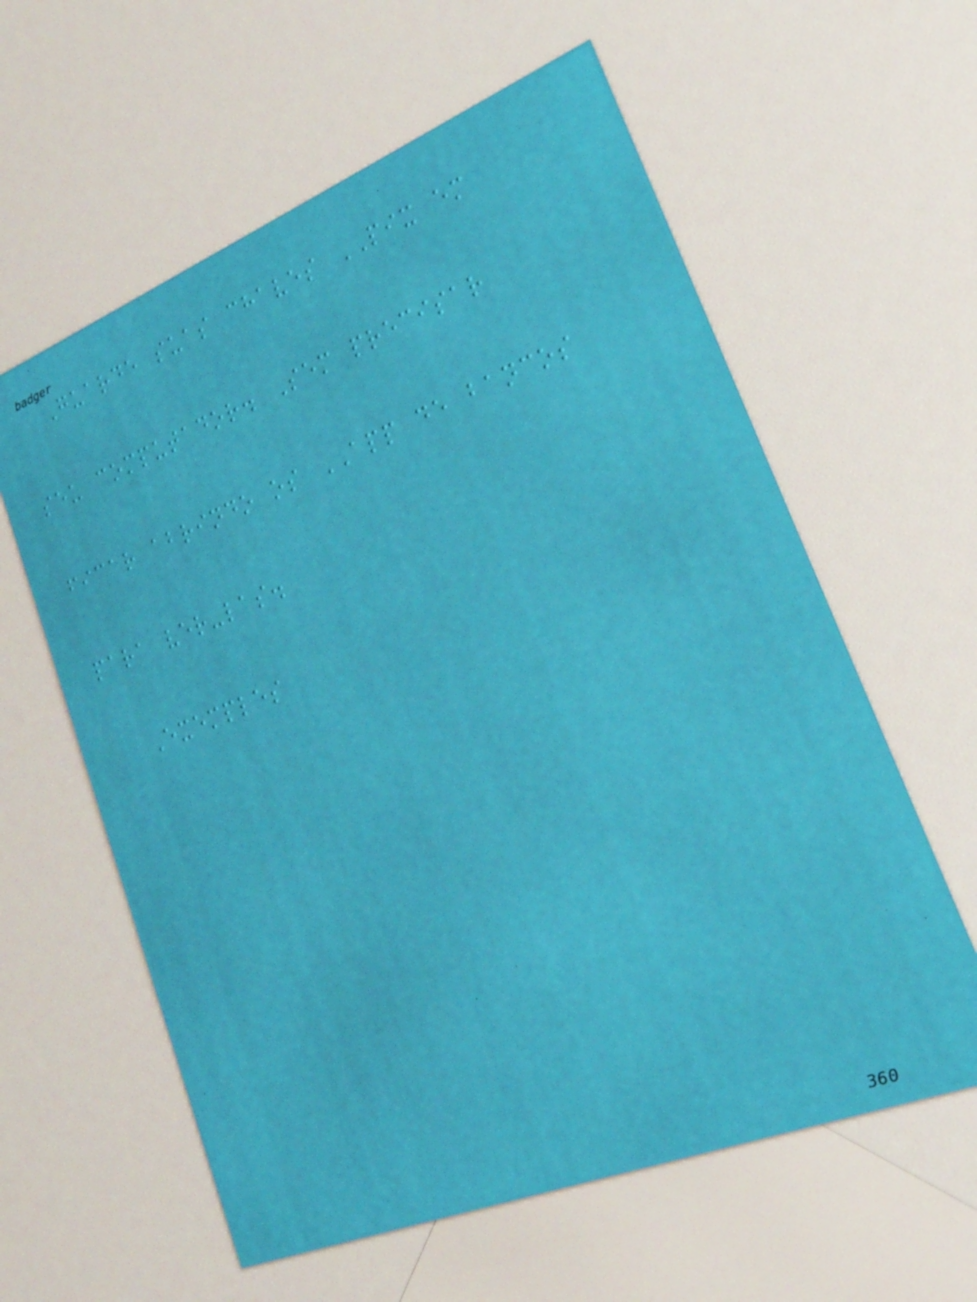Guarde suas chaves PIX em
seu computador. Sem precisar
ficar abrindo os APP de bancos
para ver-las.
Exemples
